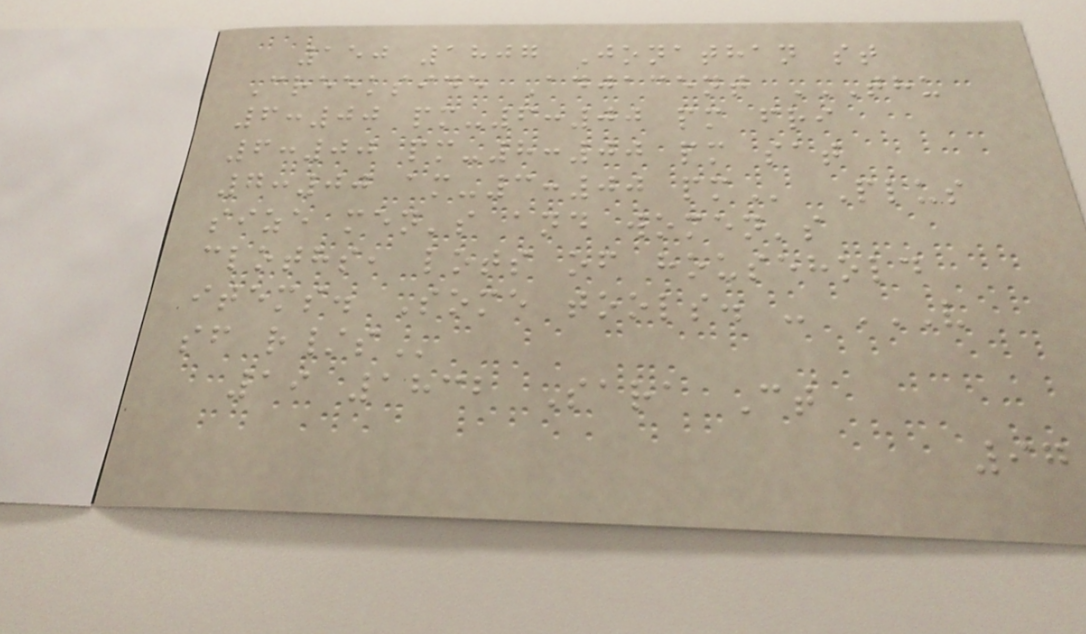150 1807 Jonathan st
Creekside Adjacent THU
6:00 PM-6:00 PM FRI
6:00 PM-8:00 PM SAT
7:00 AM-3:00 PM Plus
size men's and women's
cloths, lots of household
items. Some tools. - V
SF R/S
19 1832 Sara Ct
97
